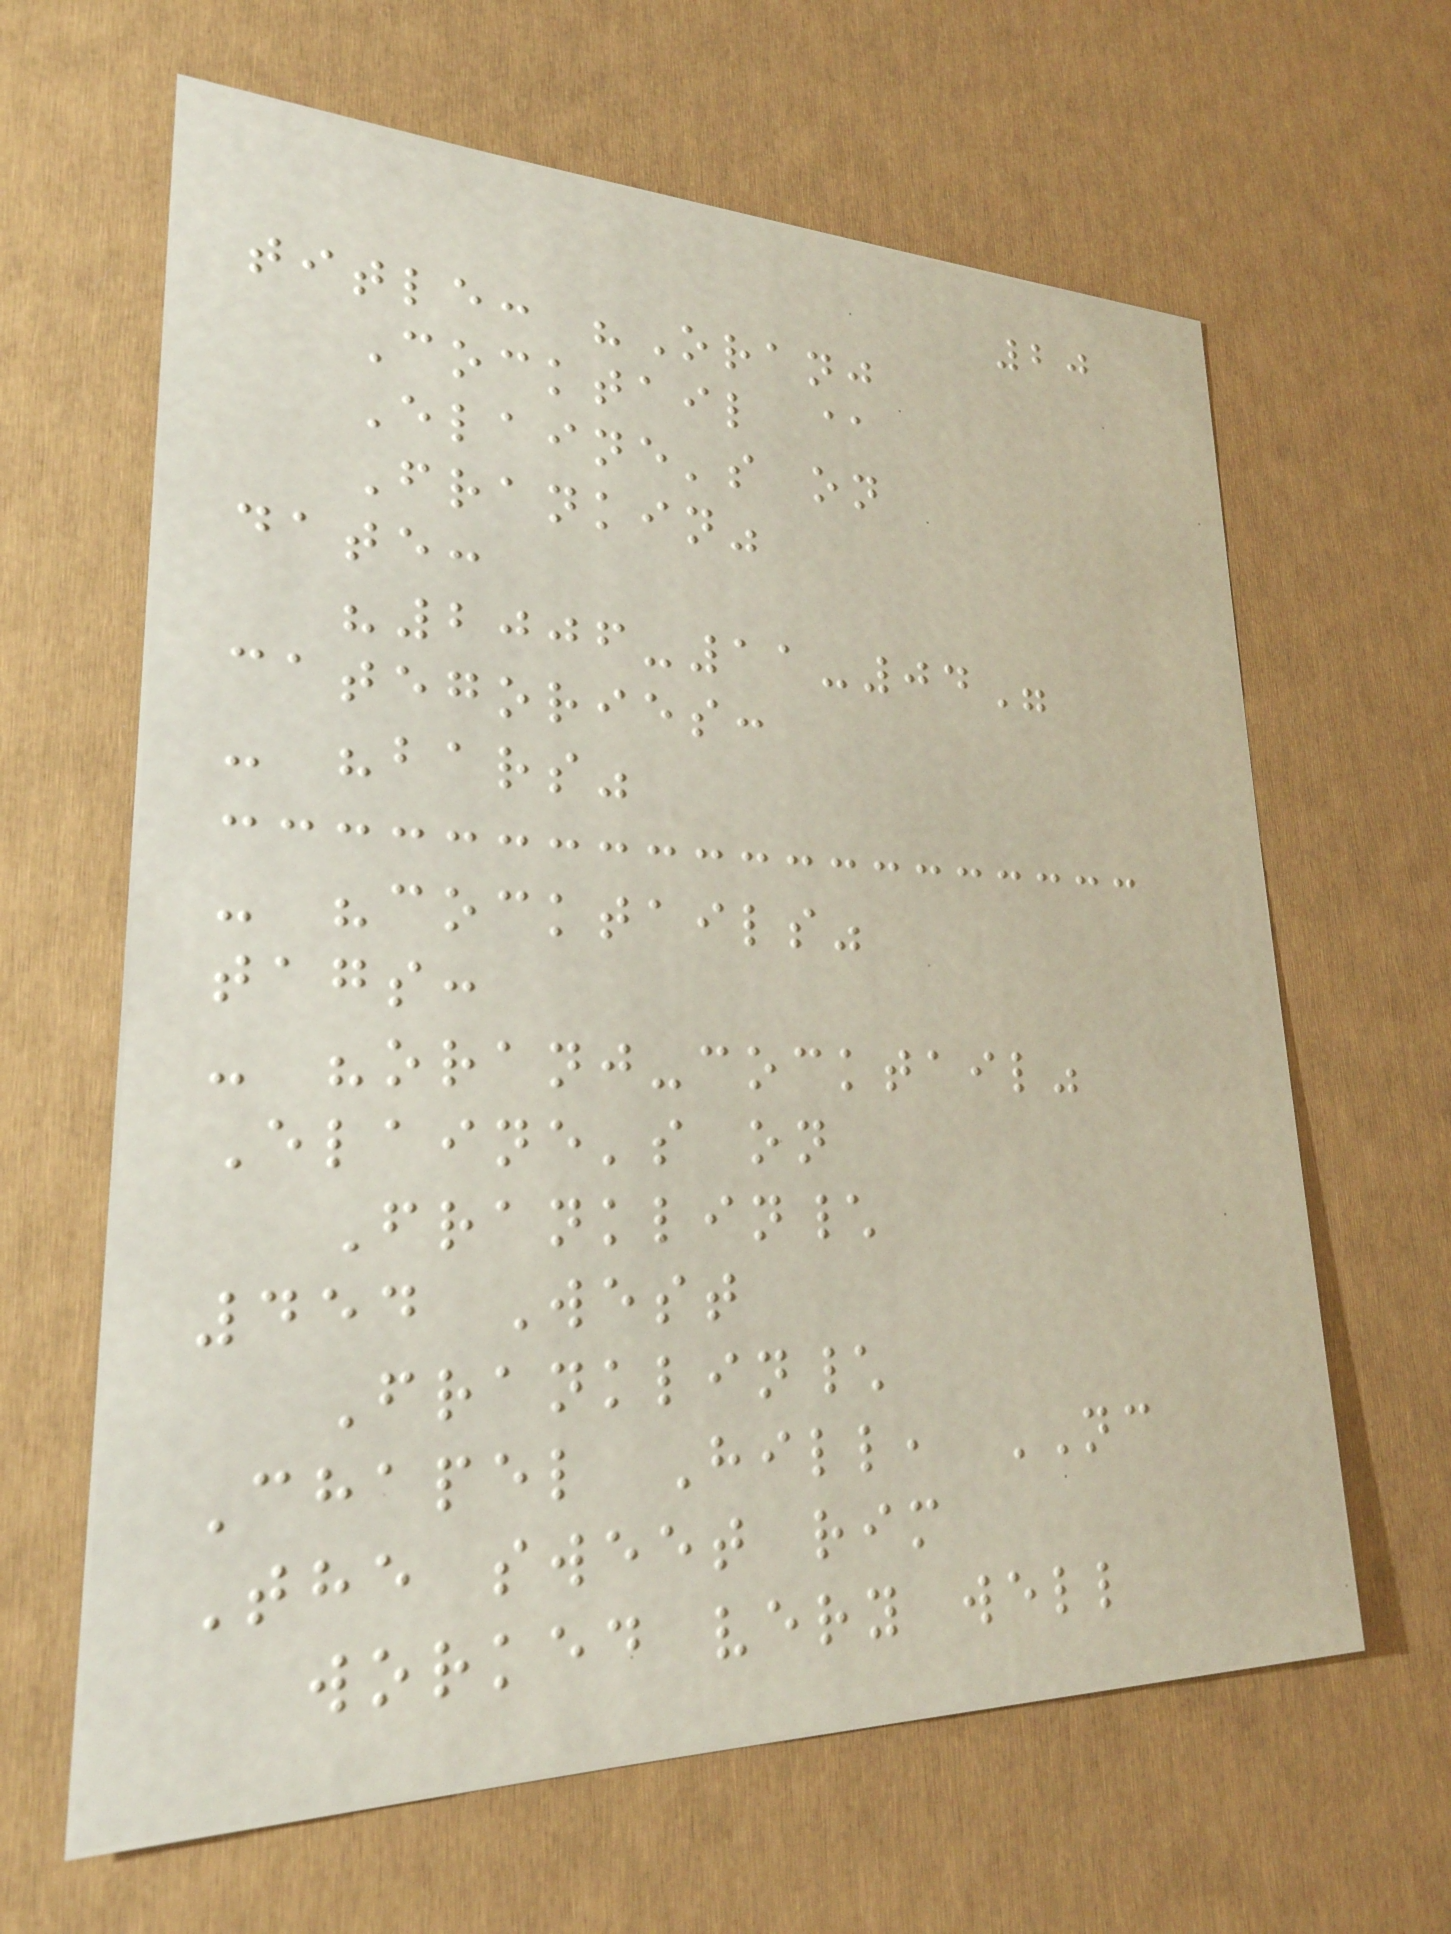20
title: "Oranj
Cocktail @
Elaine's on
Frankin"
date:
"2006-11-04"
categories:
- "bars"
- "cocktails"
tags:
- "oranj-cocktail"
Elaine's on
Franklin\
454 West
Franklin\
Chapel Hill, NC
The sweet rim
worked very well
